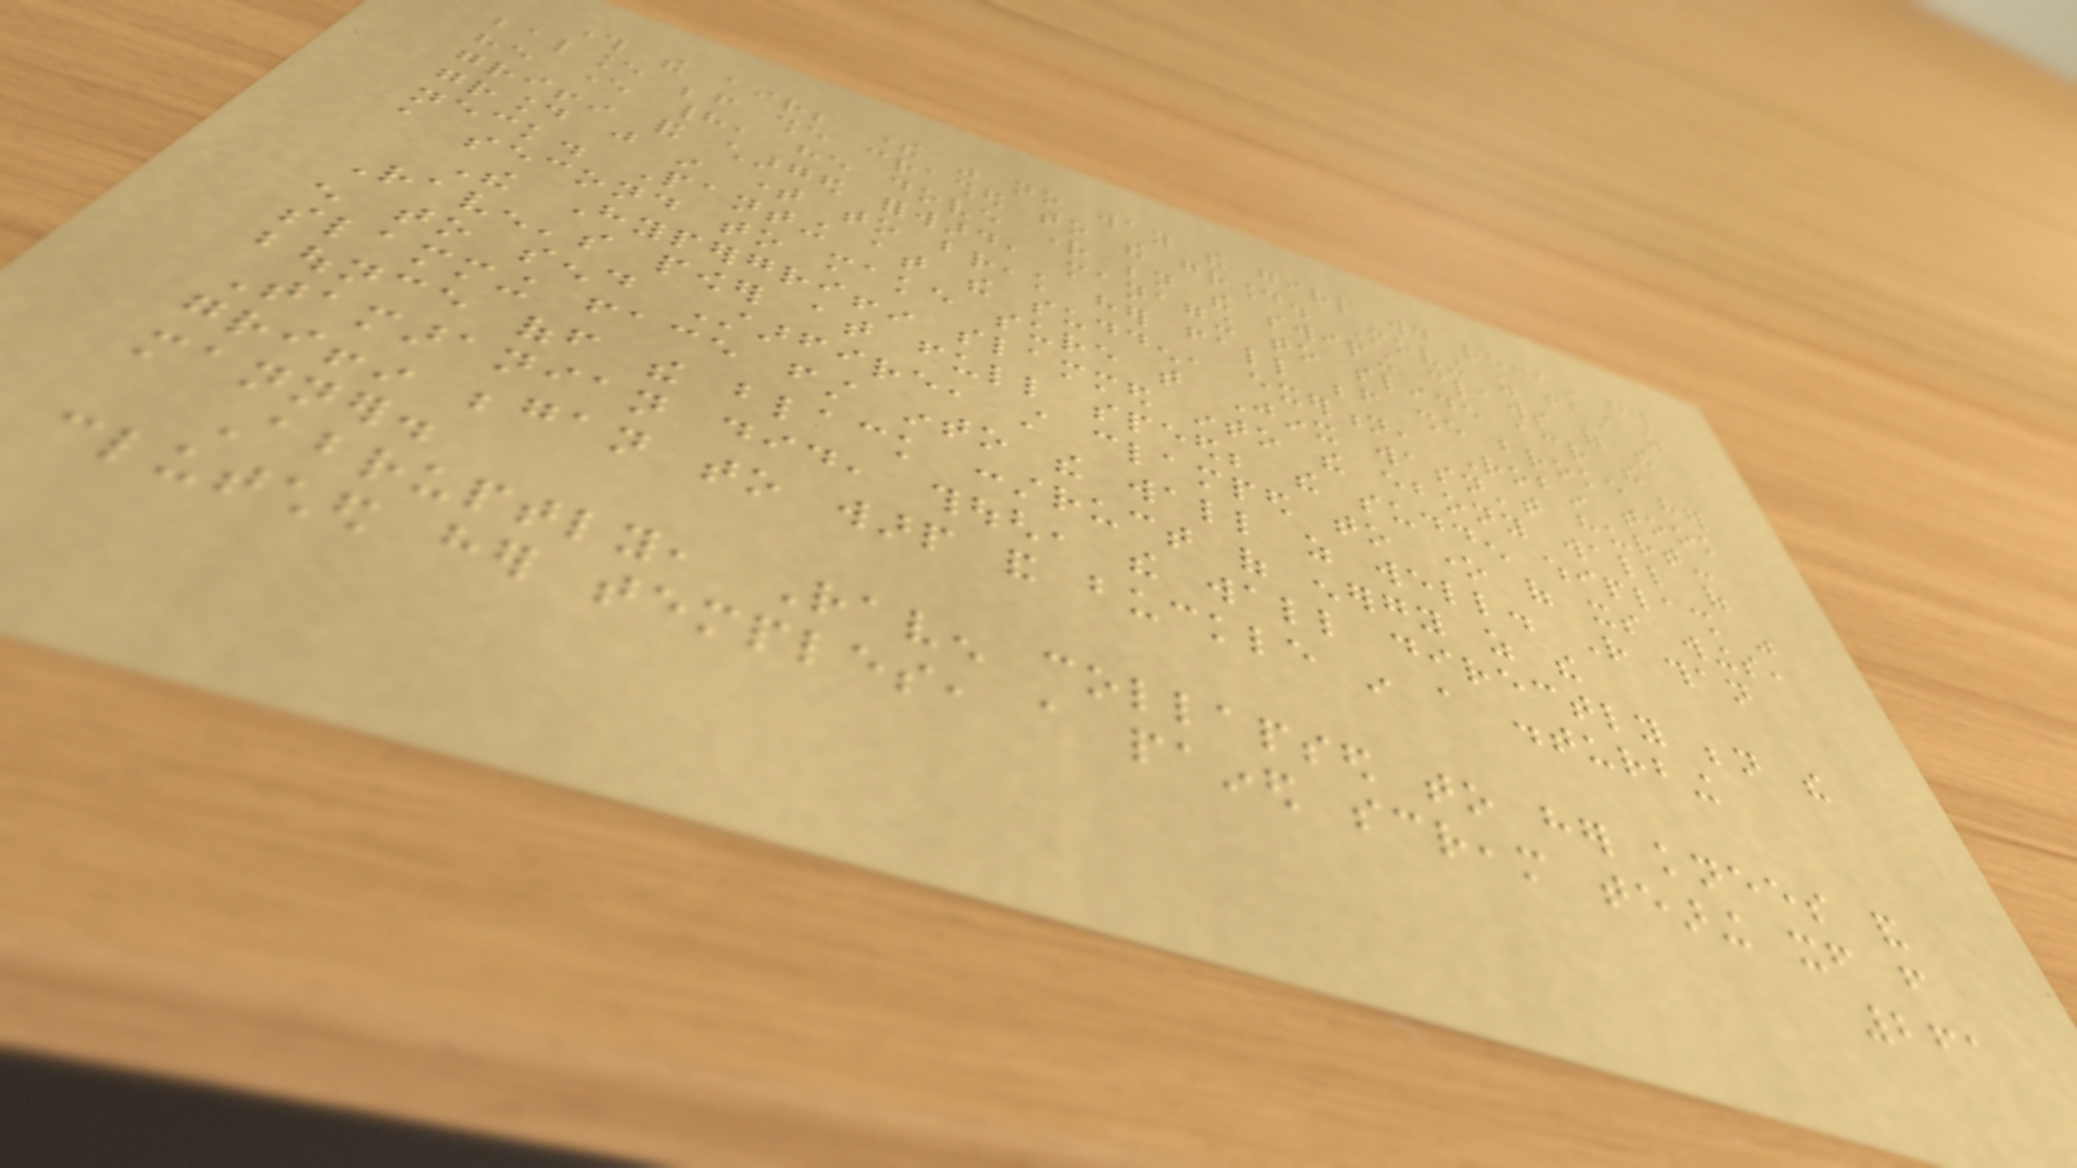through the air; there was no way the girl would regain her
balance before she crashed to the ground. Moving as fast as
he ever had, he dove right beneath the swiping claws of the
griffin and charged forward, managing to slide across the
ground just in time to break her fall before she broke her
neck. Panting at the sudden, exertion, Robin took
a second to make sure that Jinx wasn't hurt-
The Hypergriffin slammed into the ebony wall of
Raven's power at full speed; the sudden whiplash was
enough to send Starfire, still clamped to one of its wings,
slamming face first into the wall as well. Rather than
bounce off the black construct of energy as the
Tamaranian did, though, the wall directly beneath the
griffin began to warp and buckle in a disturbing
manner.
Abruptly, Raven collapsed to her knees and
clutched her temples, a pained scream tearing itself from
261
